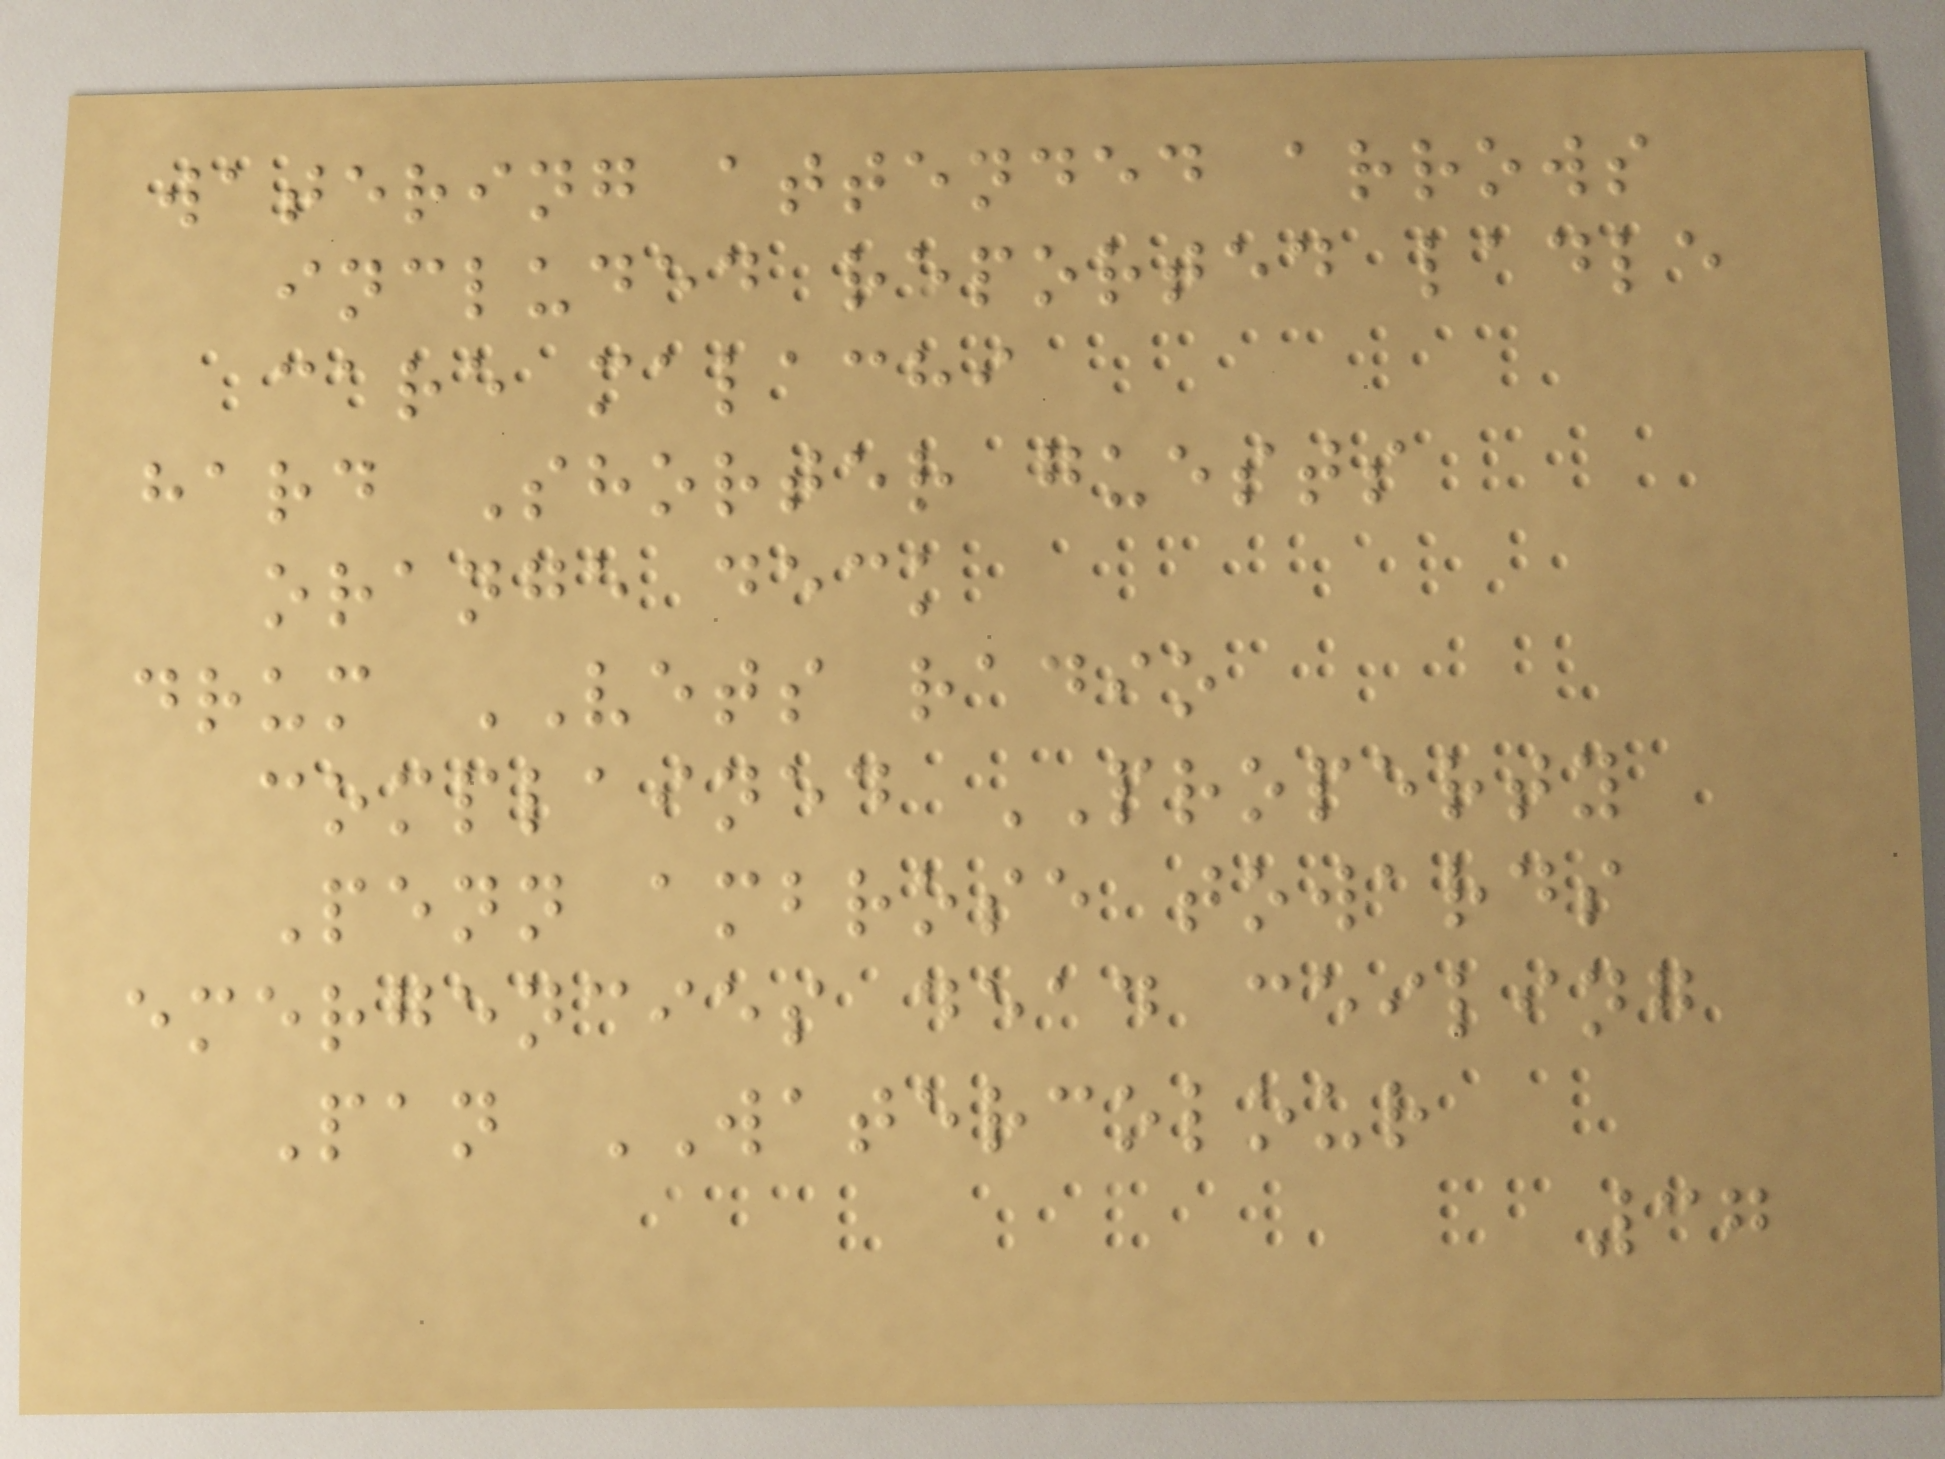watering attended arrows
included reported ladle
care malachi
hard Shorter guests
orange deck
drum VETS radio
complained PROPERTY
Penn ambrose towards
emergencies dead ceiling
Pan WATERCOLOUR
37
